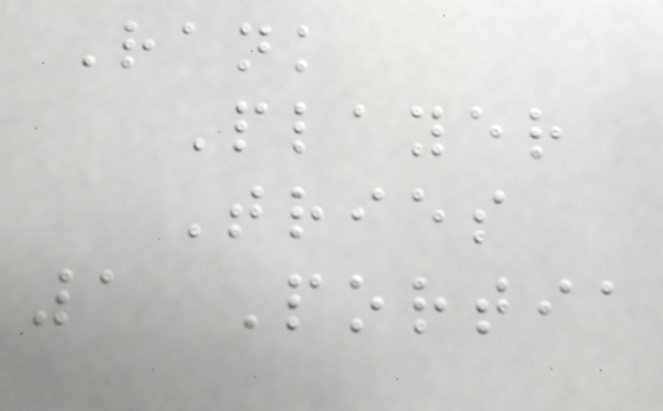Rank
Player
Tries
1 Portia
